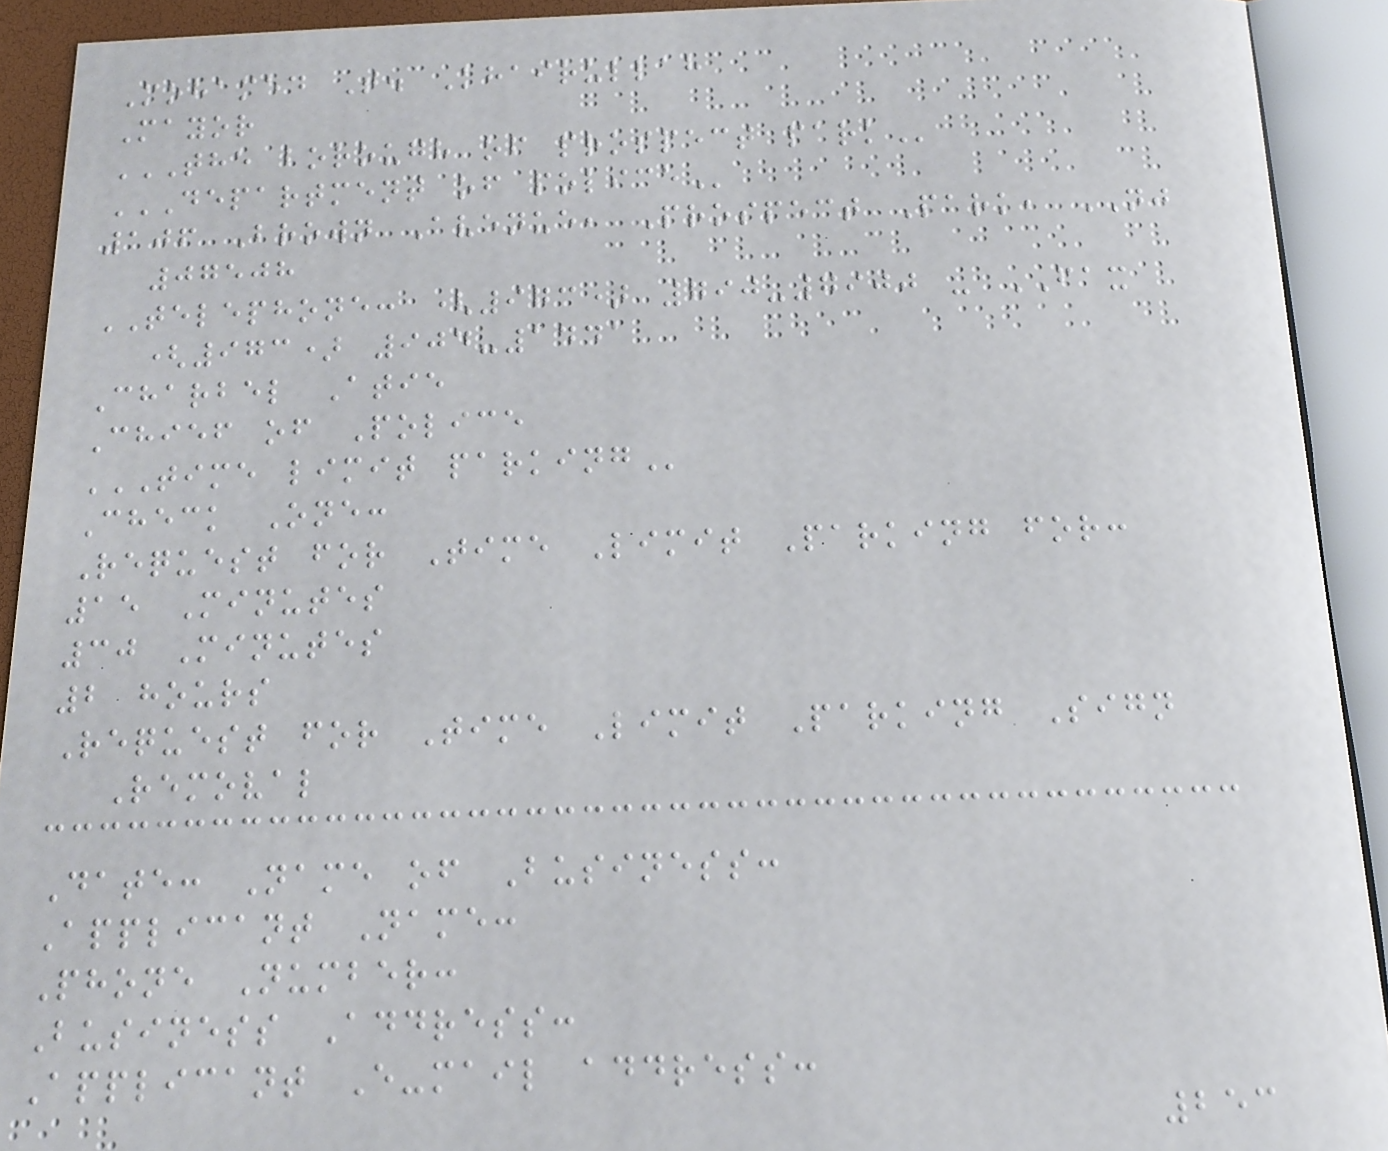Mohamed T. Khairullah
Mayor
THE BOROUGH OF PROSPECT PARK
DEPARTMENT OF POLICE
106 Brown Avenue, Prospect Park, NJ
07508
TELEPHONE: (973) 790-7900 - FAX
(973) 904-1441
Charbel Atie
Chief of Police
TIME LIMIT PARKING
Check One:
Request for Time Limit Parking for:
15 Minutes
30 Minutes
2 hours
Request for Time Limit Parking Sign
Removal
Date: Name of Business:
Applicant Name:
Phone Number:
Business Address:
Applicant E-mail address:
253
